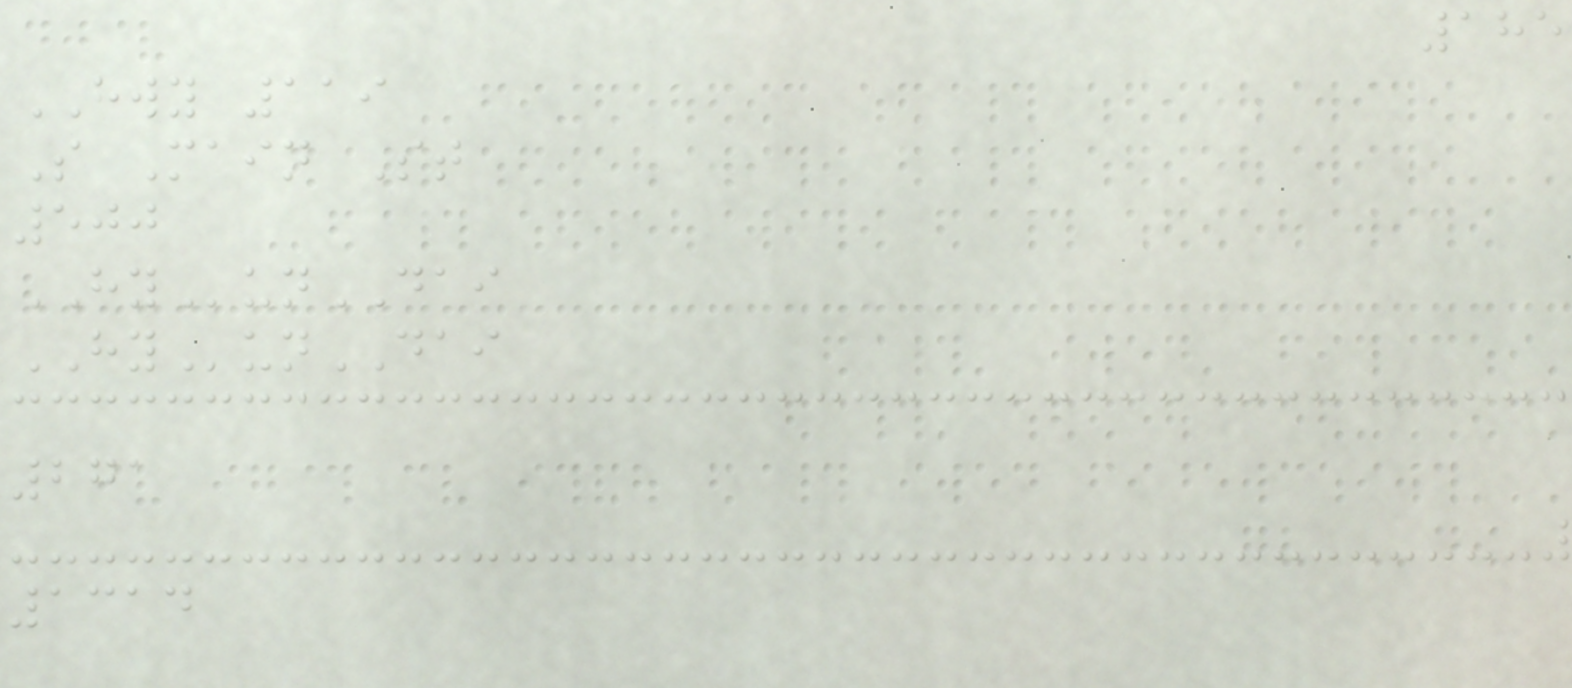185
HWY 119
S Main St
500
HYunDAI
HYunDAI
271
1314
